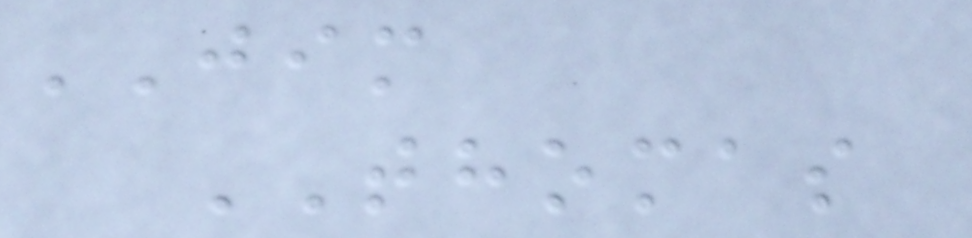JIM
THOMAS
